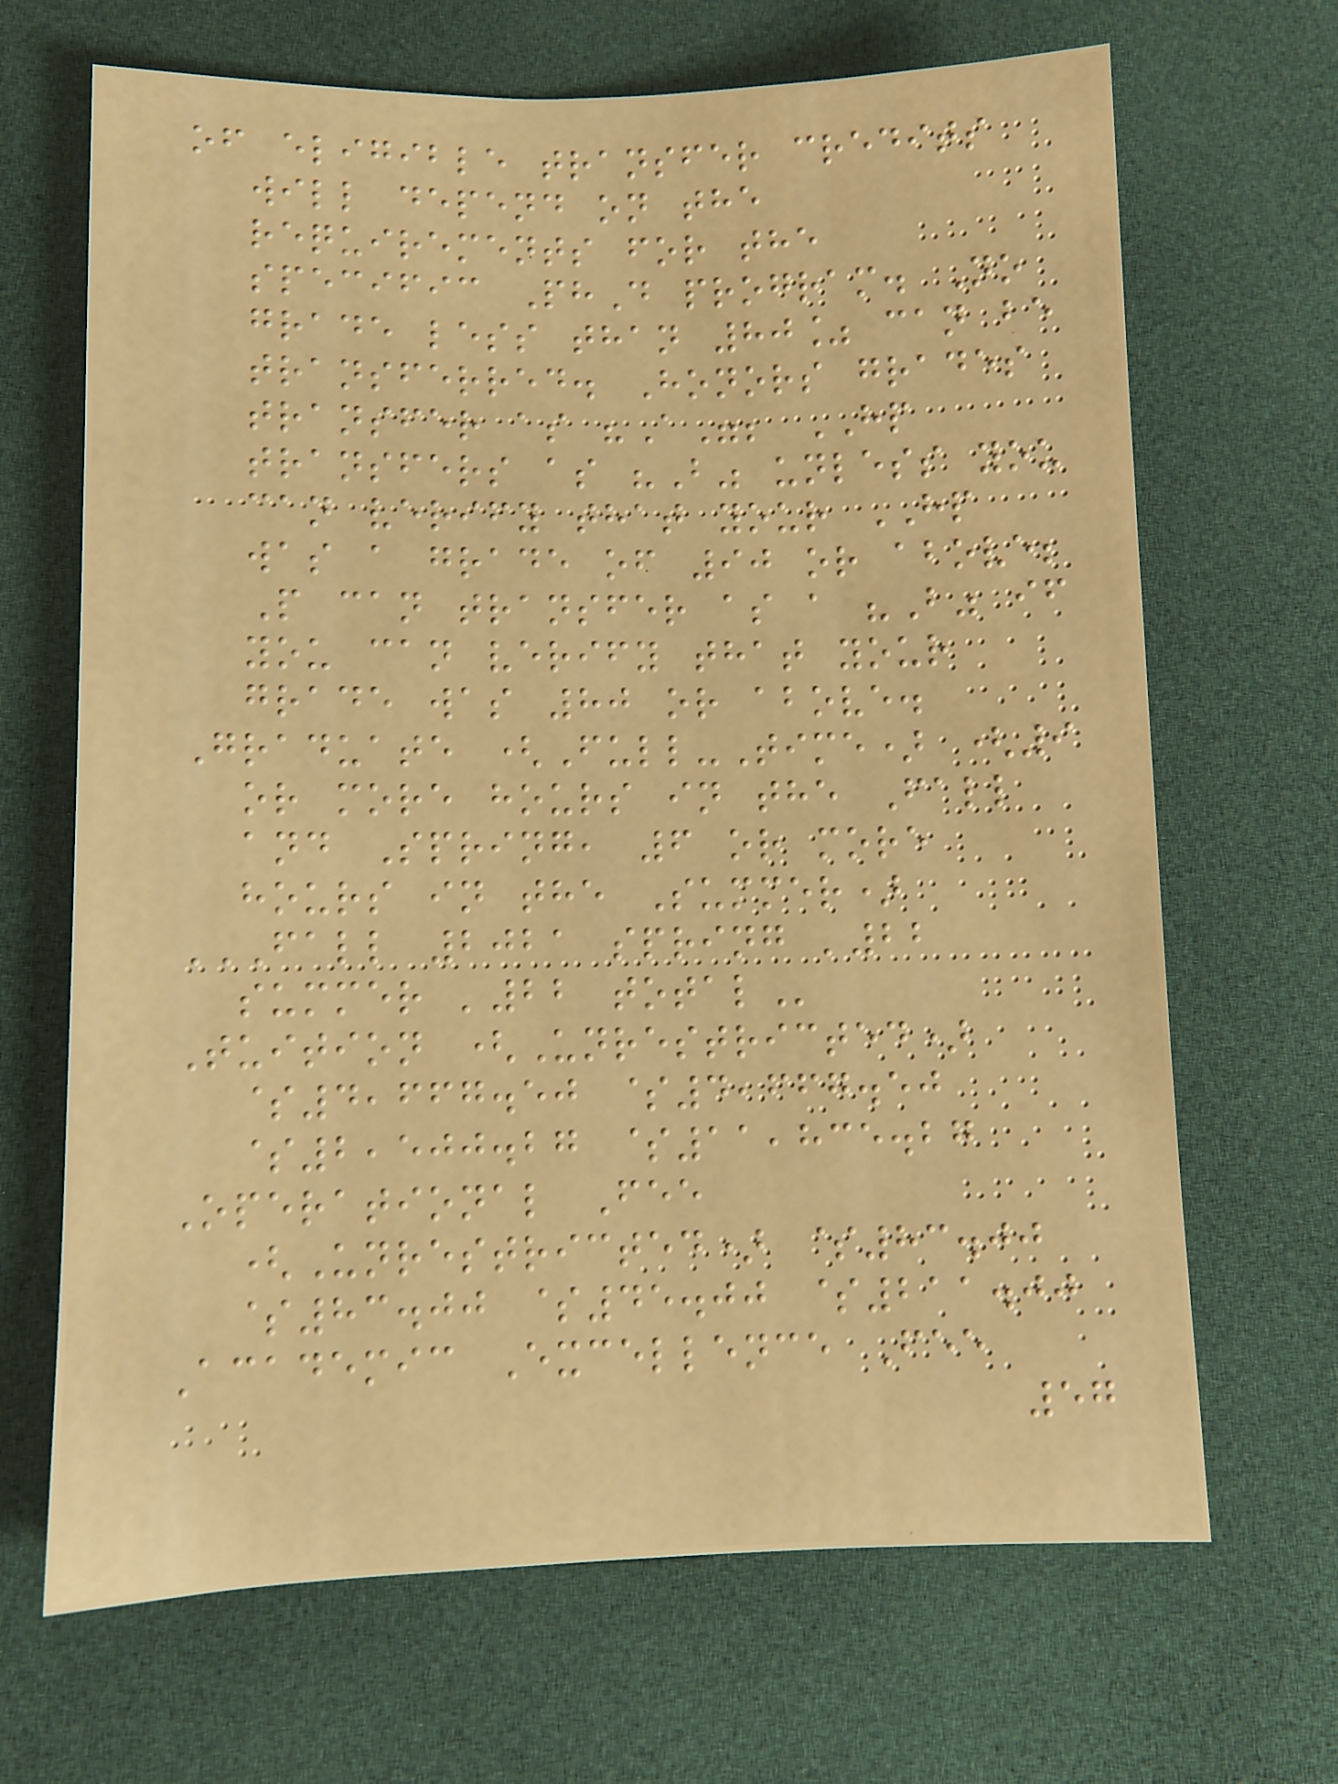of eligible transfer credits
will depend on the
requirements for the
specific PhD program. No
grade less than 80% can be
transferred. Honors grades
transfer as "A"; HP
transfers as "B" unless you
can verify that your HP
was a grade of 90 or above;
P can transfer as a "B" if
you can verify that your
grade was 80 or above.
Graduate (Full-Time) (9
or more hours in the Fall
and Spring, 6 or more
hours in the Summer)
FALL 2021 SPRING '22
SUMMER '22 TOTAL
Tuition (Unrestricted)
$4,667.50 $4,667.50
$2,500.27 $11,835.27
Operational Fee
(Unrestricted) $83.00
$83.00 $45.00 $211.00
Academic Excellence Fee
57
